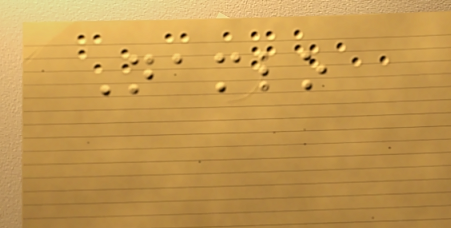Namlo
